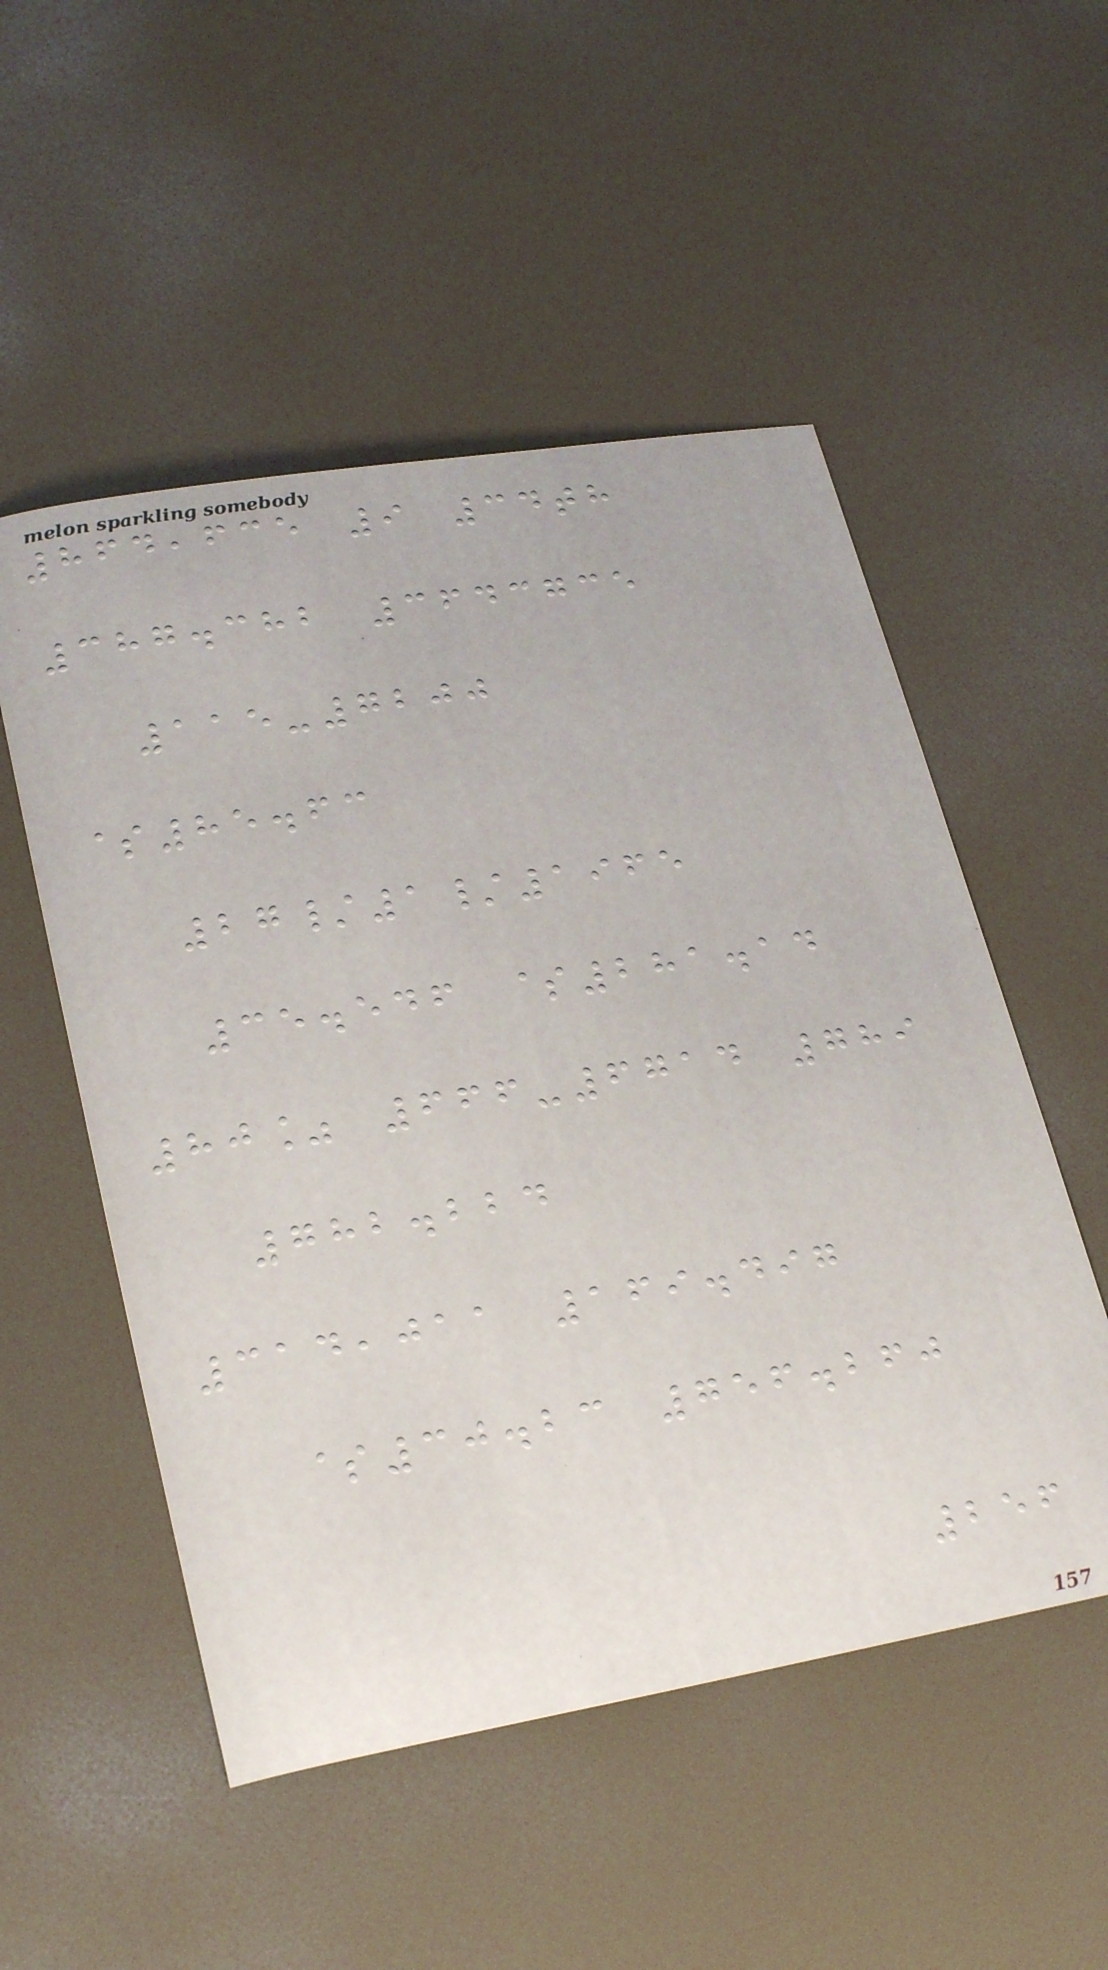864,635 9 34th
387.382 3643735
115-7200
$85.63
27/1/1965
35.546 $281.14
80% 666-6714 789
782.224
314,011 169.497
$30.23 756.260
256
